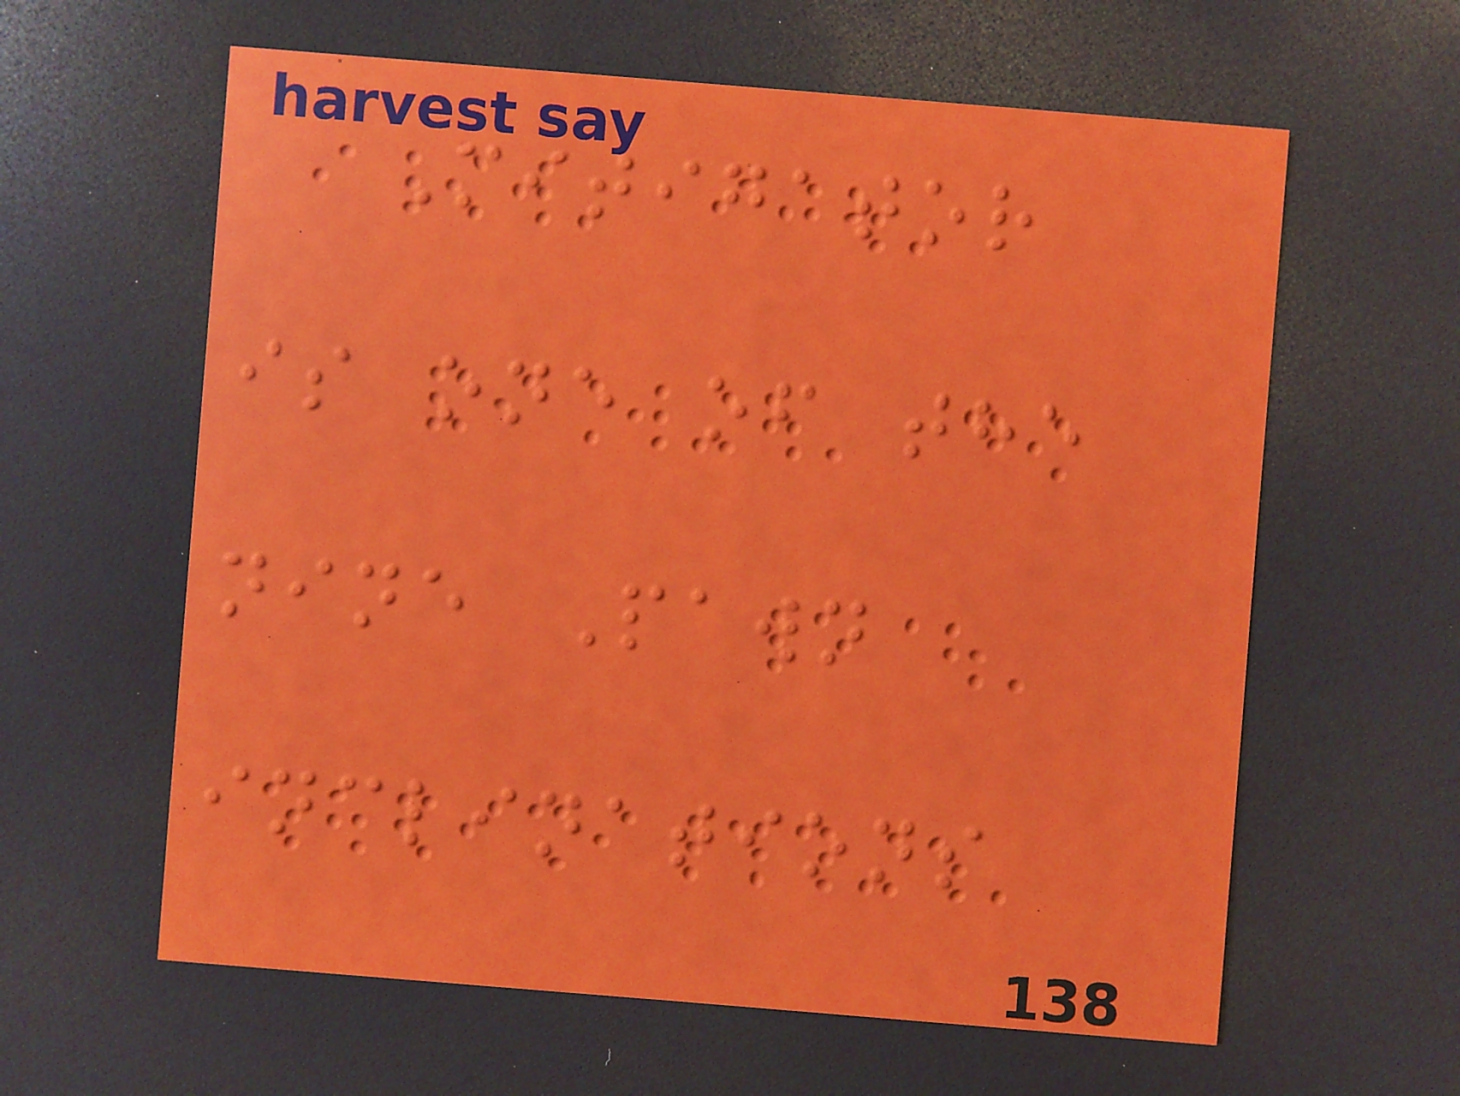Mitigator
is one of the
nine Pawn
inclinations
